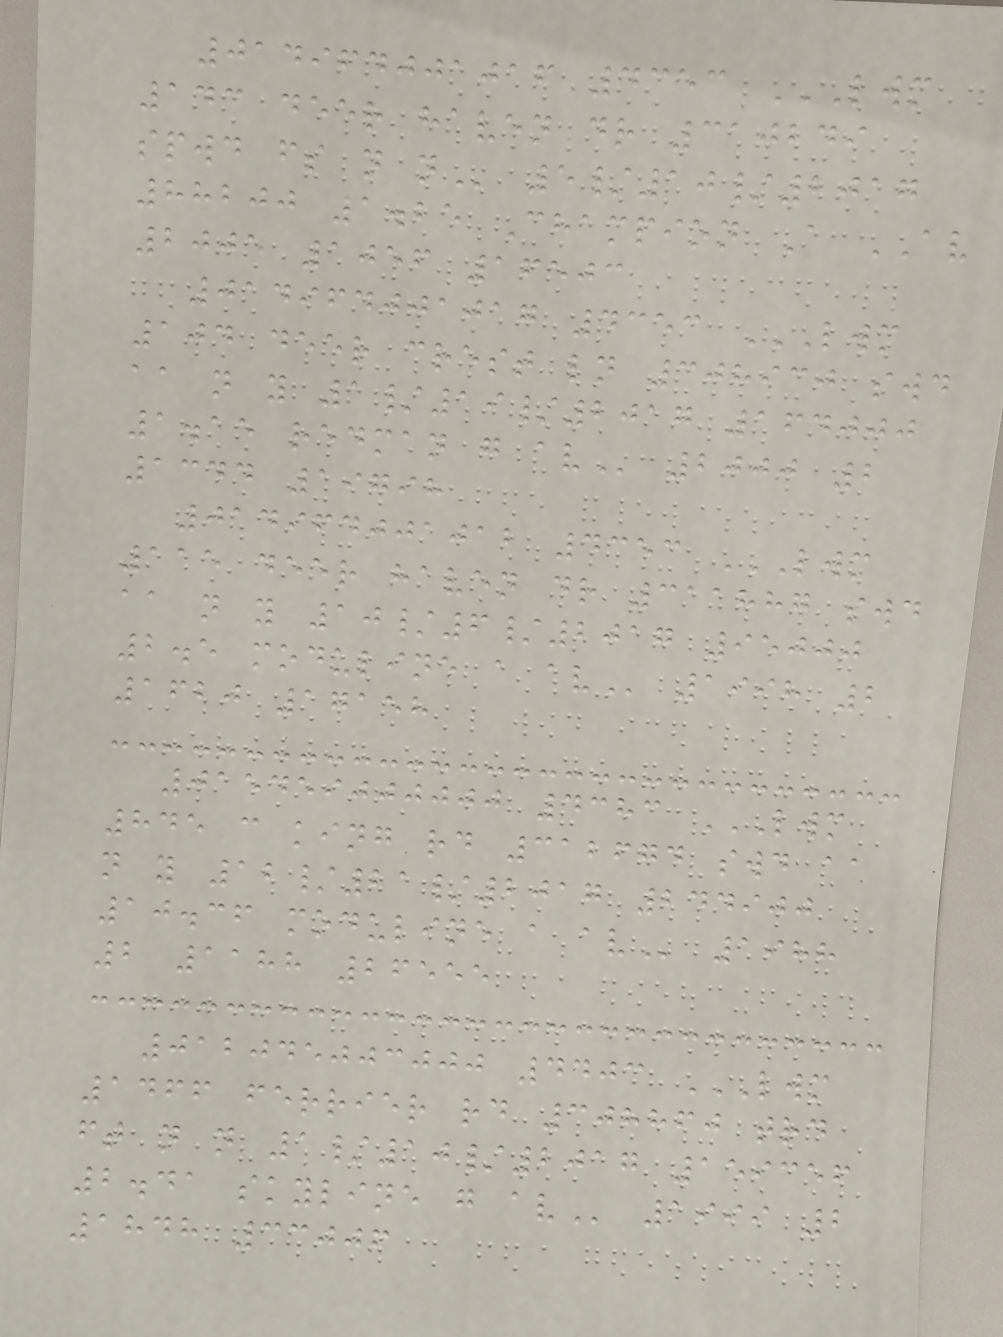014964001016 4353 LWM
143 DEER HAVEN DR 310249
SPWD FS N N 5/10/2017
88200 1.25 Champion A AV
2005 1056 16503
014964001017 4353 LWM
104 DEER CREST LN 308930 SWD
AA N Y 1/19/2017 164000
1.15 REDMAN G AV 2000 2
1344 19798
014964001012 4353 LWM
115 DEER HAVEN DR 311887 SWD
AA N Y 10/6/2017 95000
2.5 MODULINE A AV 1998 2
1620 17158
015459000000 4383 LWM
845 C KING RD 312674 SWD AA
N Y 12/21/2017 244900
10.36 MODULINE A AV 1988
2 1188 26555
012045003000 4403 LWM
1466 FERRIER RD 308860 TRD
FT N N 1/10/2017 159356
2.41 SKYLINE G AV 1999 2
1848 33006
